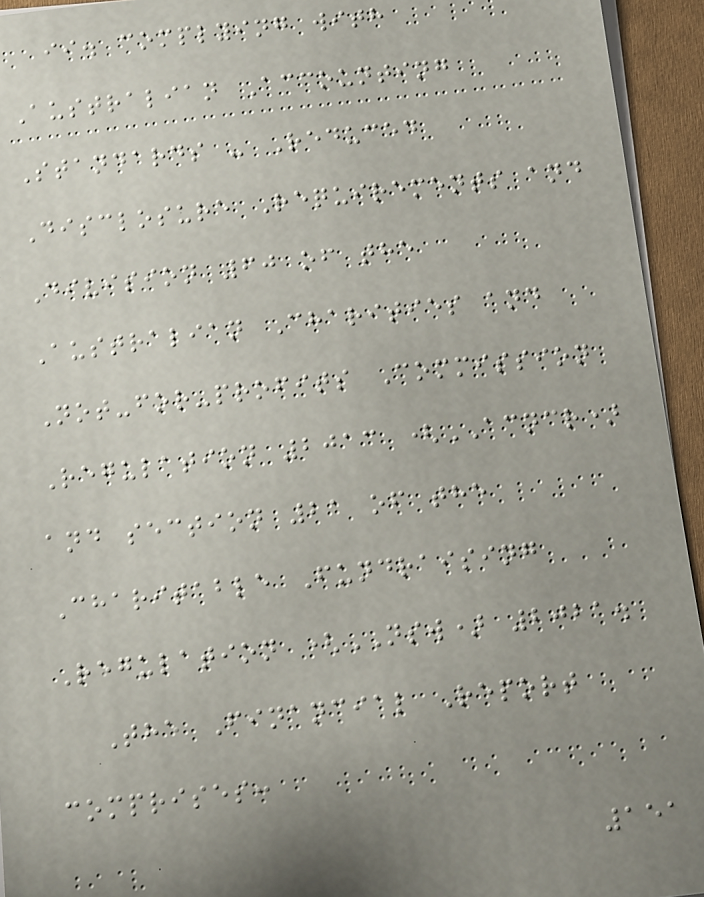ii. complying with
Australian Accounting
Standards - Reduced
Disclosure Requirements and
Division 60 of the
Australian Charities and
Not-for-profits Commission
Regulation 2013 (ACNCR)
and section 21 of the
Charitable Fundraising
Regulation (NSW) 2021.
The Financial Report
comprises:
151
